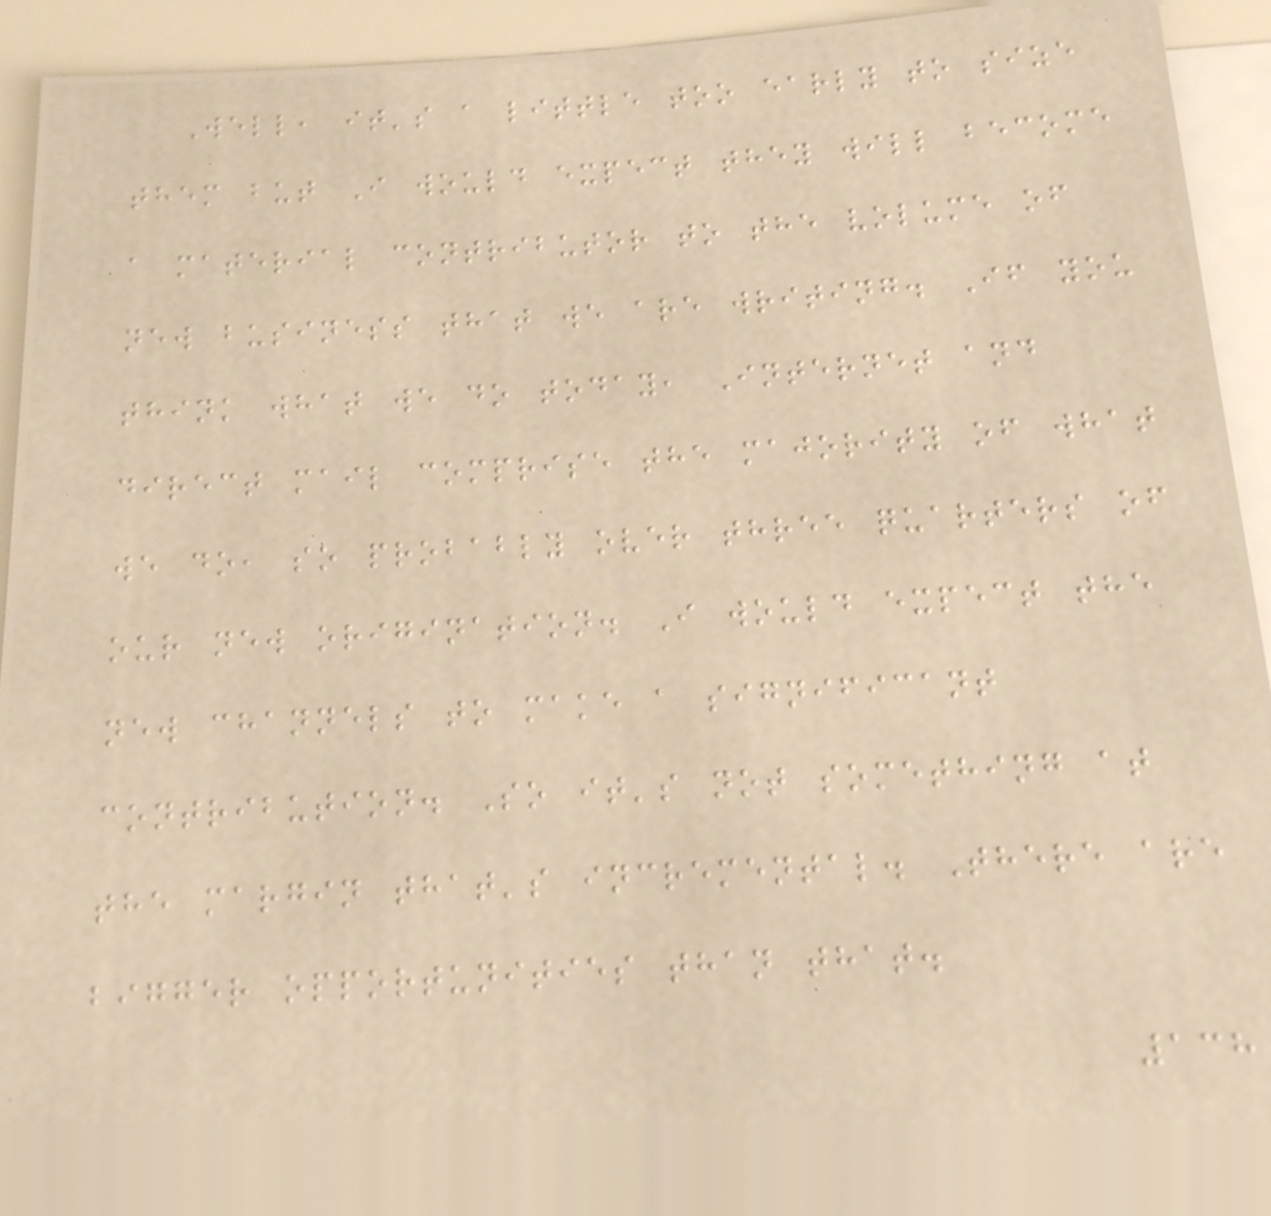Well, it's a little too early to size
them but I would expect they will become
a material contributor to the volume of
new business that we are writing. If you
think what we do today, Internet and
direct mail comprise the majority of what
we do, so probably over three quarters of
our new origination. I would expect the
new channels to make a significant
contribution. So it's not something at
the margin that's incremental. There are
bigger opportunities than that.
138
